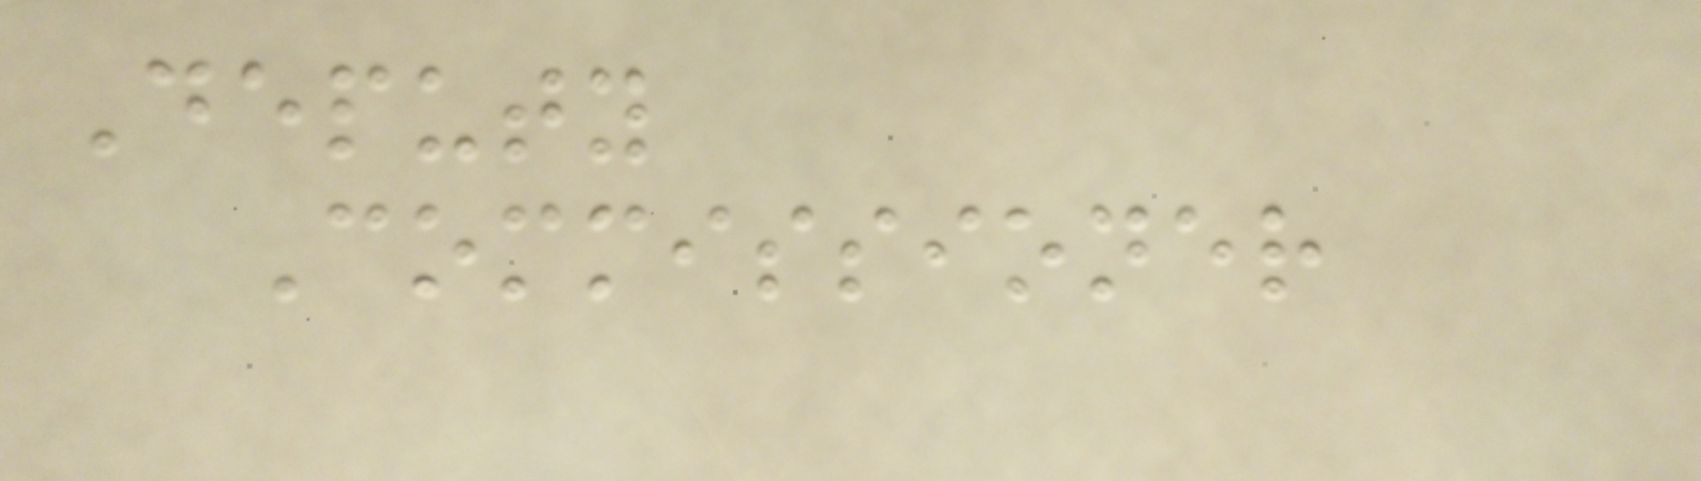Deputy
Commissioner
